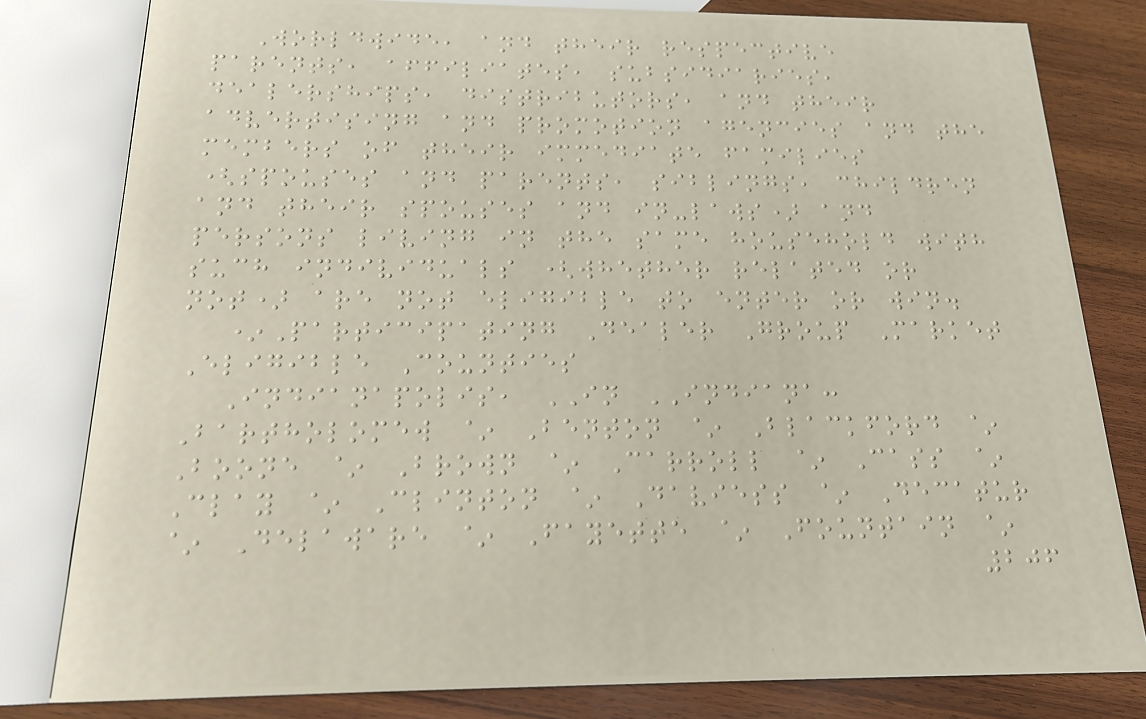Worldwide, and their respective
parents, affiliates, subsidiaries,
dealerships, distributors, and their
advertising and promotion agencies and the
members of their immediate families
(spouses and parents, siblings, children
and their spouses and in-laws) and
persons living in the same household with
such individuals (whether related or
not) are not eligible to enter or win.
*Participating Dealer Group Market
Eligible Counties
Indianapolis, IN INDIANA:
Bartholomew ~ Benton ~ Blackford ~
Boone ~ Brown ~ Carroll ~ Cass ~
Clay ~ Clinton ~ Daviess ~ Decatur
~ Delaware ~ Fayette ~ Fountain ~
206
